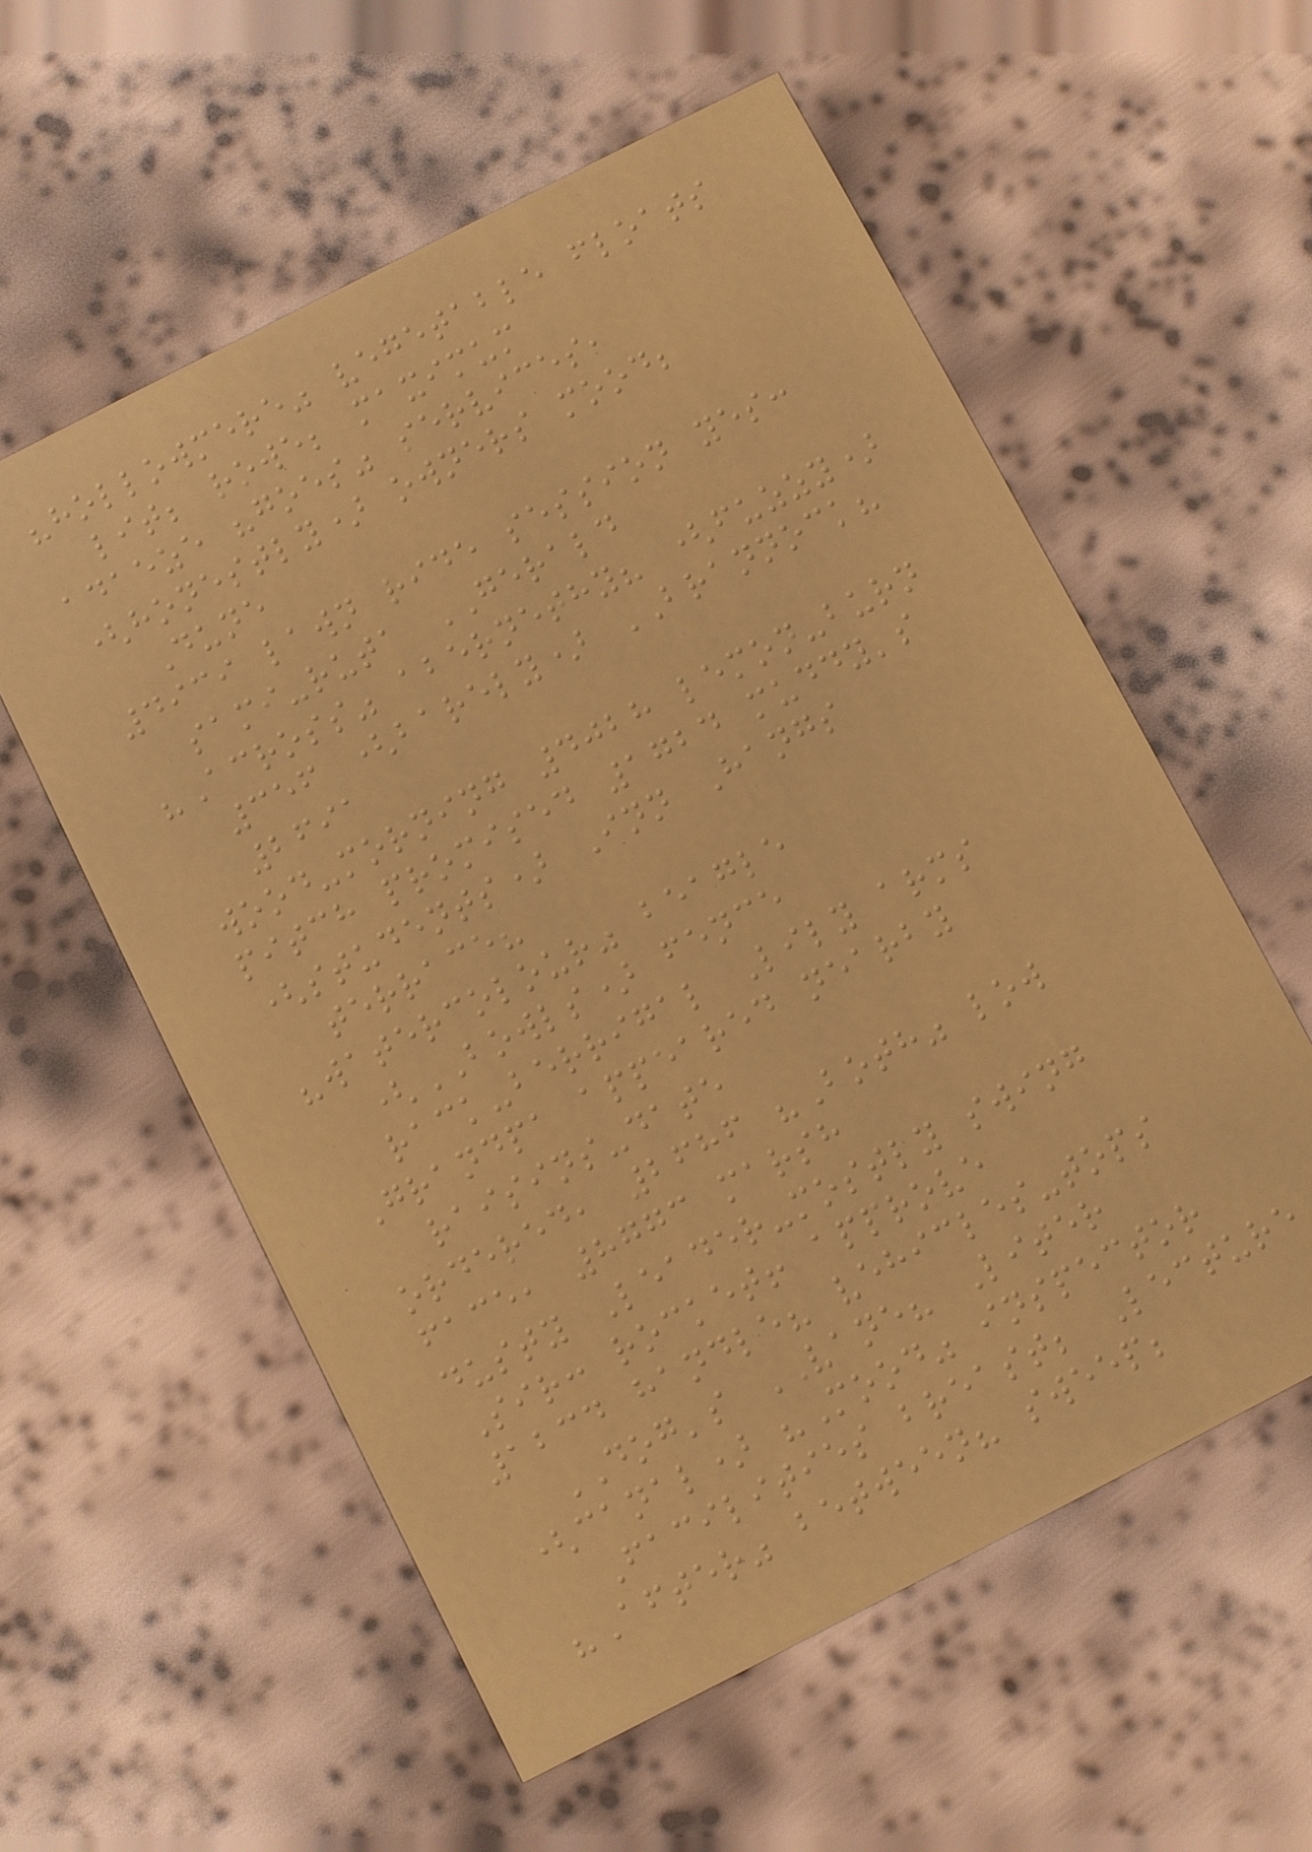"hollowmere" vegetable floats
lit; rowe; maximum
adaeze "goes" services,
(honestly) owners mood;
Dune
4939 lawn ride session yes:
sami-ruta GERALD
"Across" abernethy? (fuzzy)
356 (barely) BRANNOCK?
2691
wood-morning 4028 lemon-burn
pitch promised 1724 muddy's
(students) Inn Hangs
terrace?
"watercolour" beagle
(BOWLS) fence
rack-berrigal Lily arms
Grandpa appeared nearby
raisins-date
ordered, 2686 "Both" low
face, 8773 marsh
dusty Leader-mostly swing
Sir: rocket! approve
1234 handle? vehicles-tops
DOG's VANE? Liter
(canal) "Mood" inspector
Facilities breast; Lecture
"After" between? sweep;
